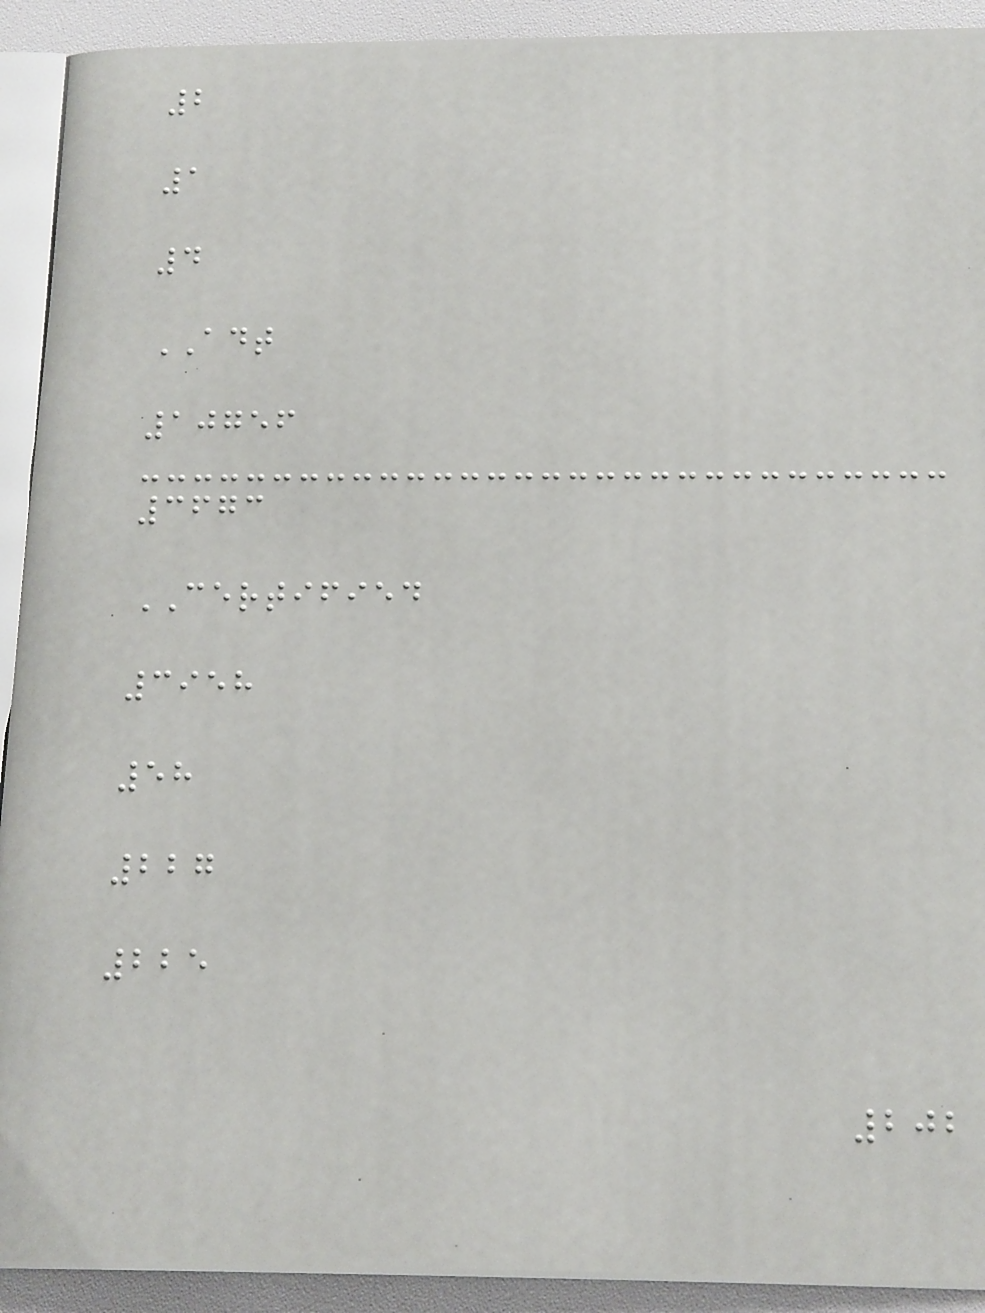2
1
4
ADT
10756
3673
CERTIFIED
3958
58
227
225
202
